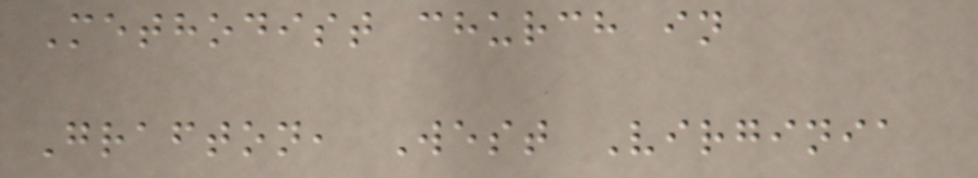Methodist church in
Grafton, West Virginia
